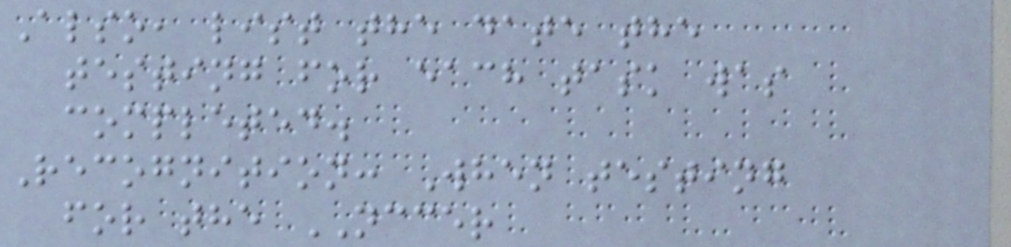Also, list the date the
testing for each task was
completed.
Recognition: When testing
for the NCCER
